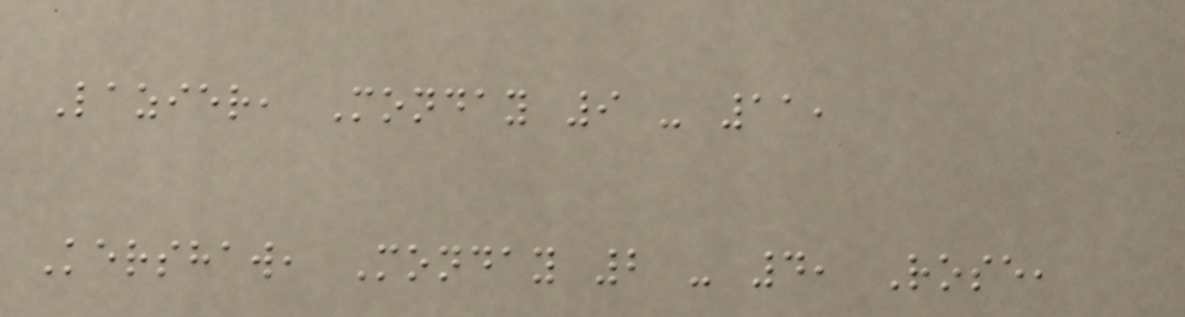Lazier, Monday 9 - 11,
Kershaw, Monday 2 - 4, Rose,
